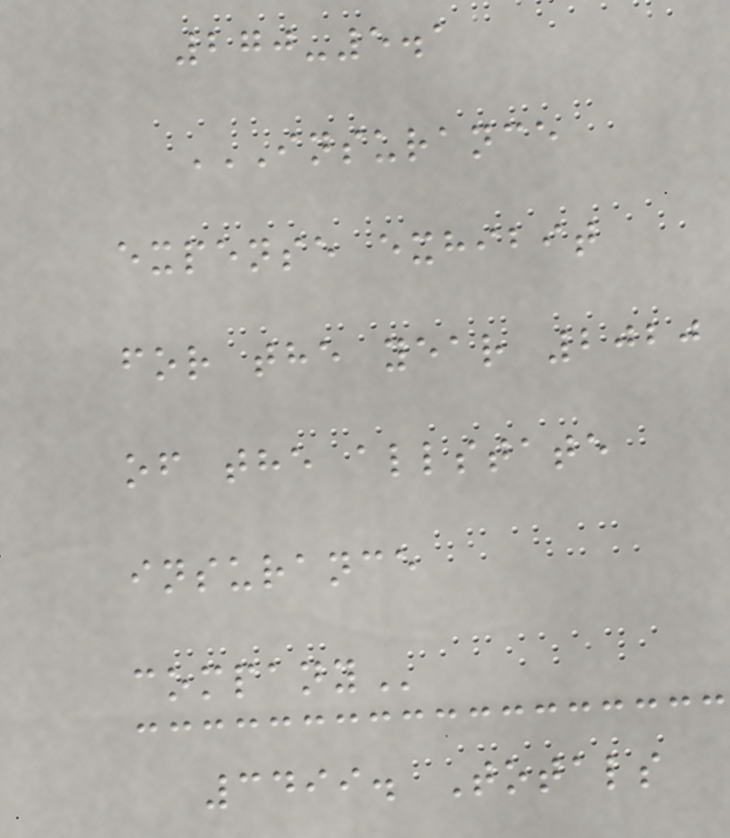270-5.1
INSURANCE
EXPENSE EXHIBIT
FOR THE YEAR 2020
OF THE ALLSTATE
INSURANCE
COMPANY
3499. Totals
